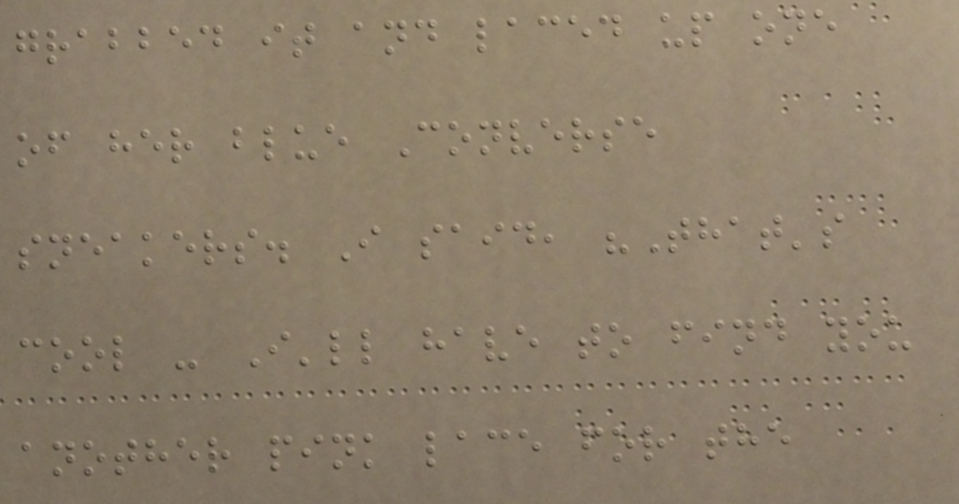grabbed it and laced up one
of her blue Converse
sneakers. I said, "That's
cool - I'll have to find you
another pink lace for the
